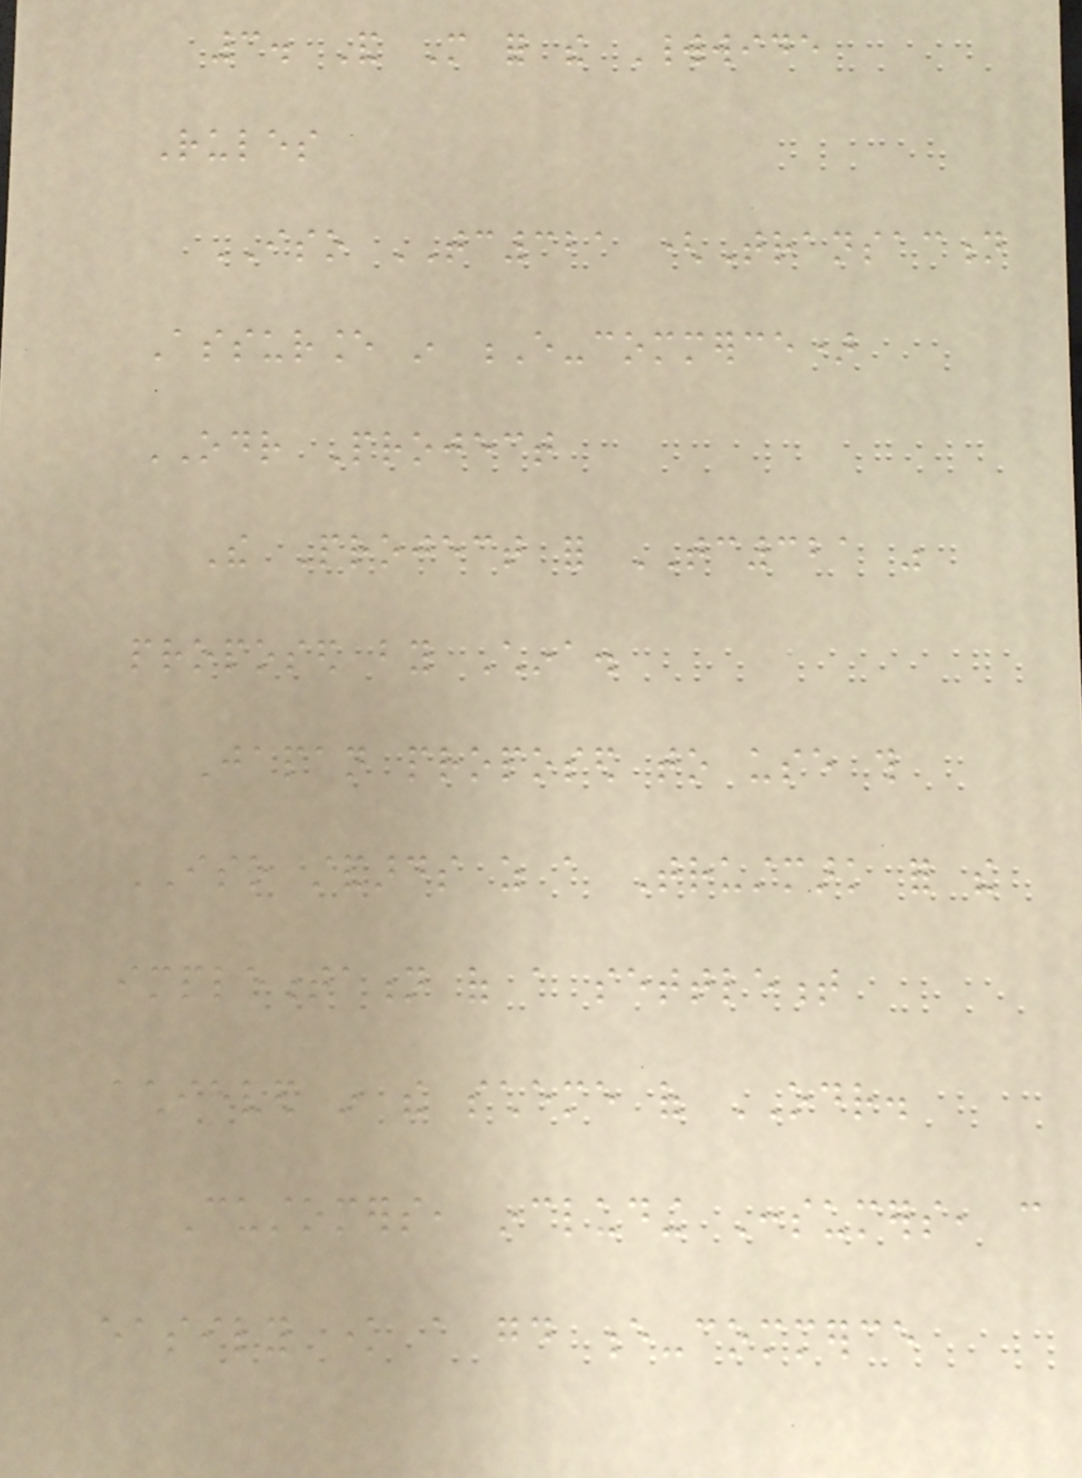3. And More for the Worldwide
Rules
ISO TC321 (Transaction
Assurance in E-commerce)
ODR Project
The Project for TC321 was
proposed by China.
Japan proposed to use this
ISO standards as a Trustmark for the
implementation of a settlement
achieved in the scheme of ODR.
Customers, including Consumers, can
easily know a good e-commerce
